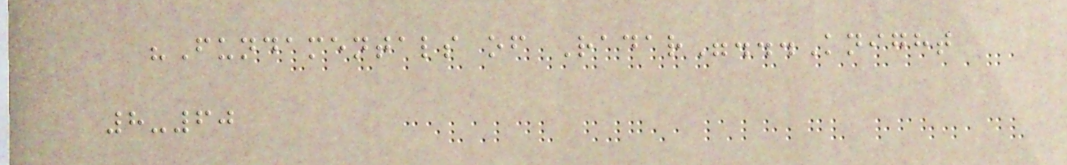"Fundamentals of Radar"...Knight
8-60
